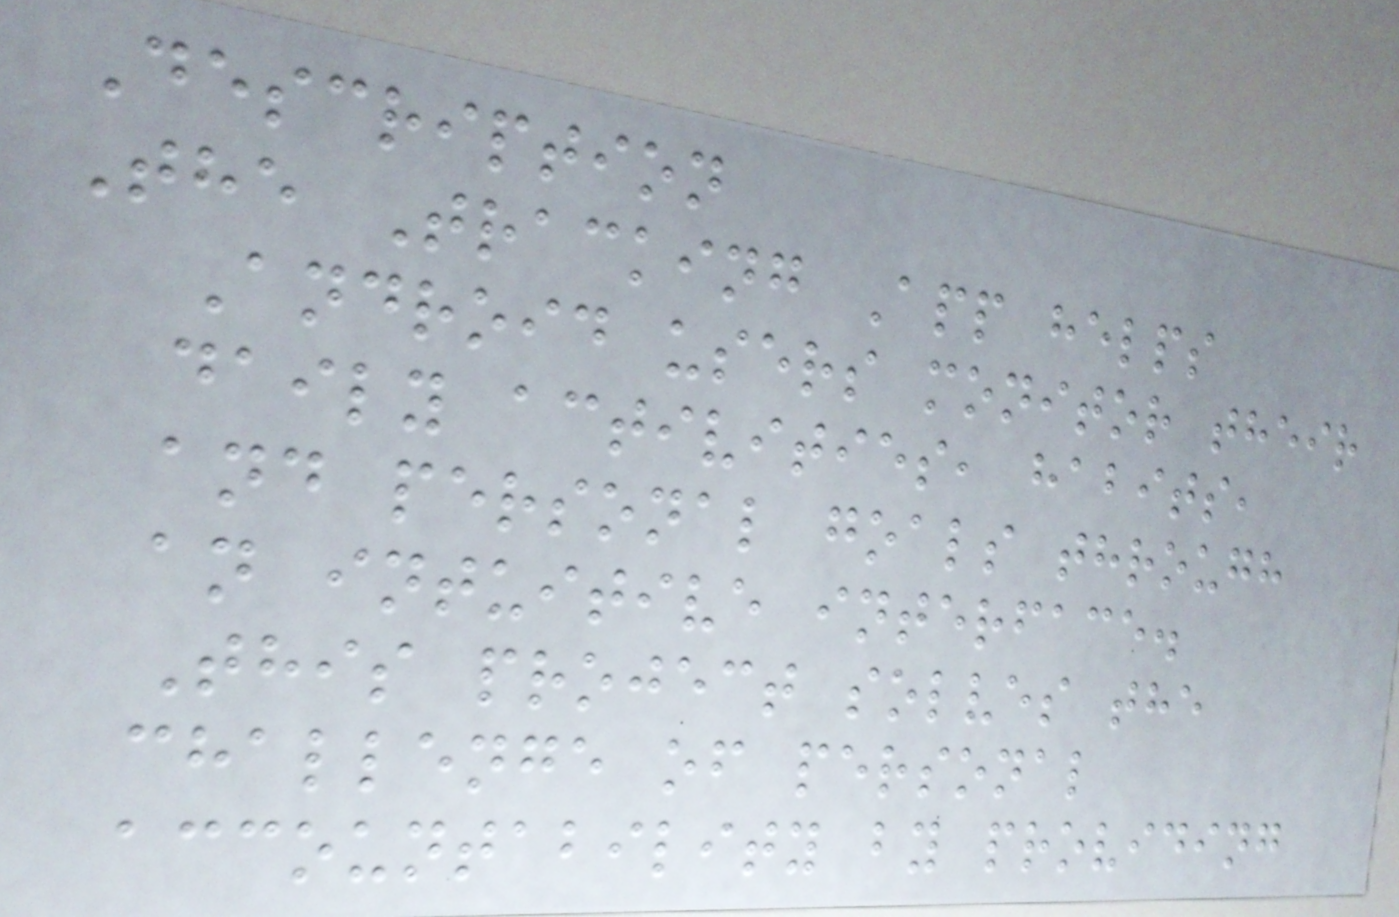Description
The Tracking App helps
Android users monitor their
daily activities, habits,
and personal goals through
an intuitive interface.
This project solves the
challenge of personal
accountability by providing
